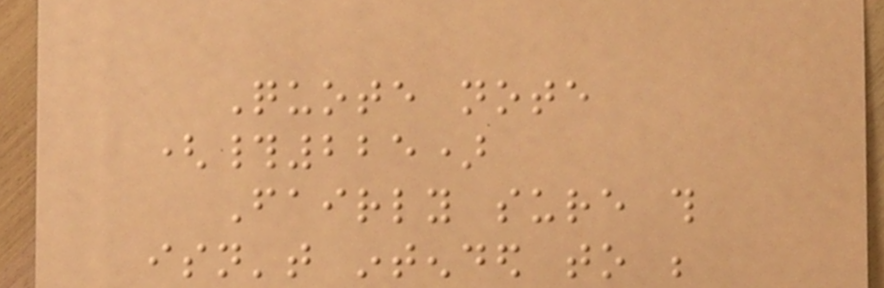Quote note
(#225)
Fairly sure this
isn't intended to be
